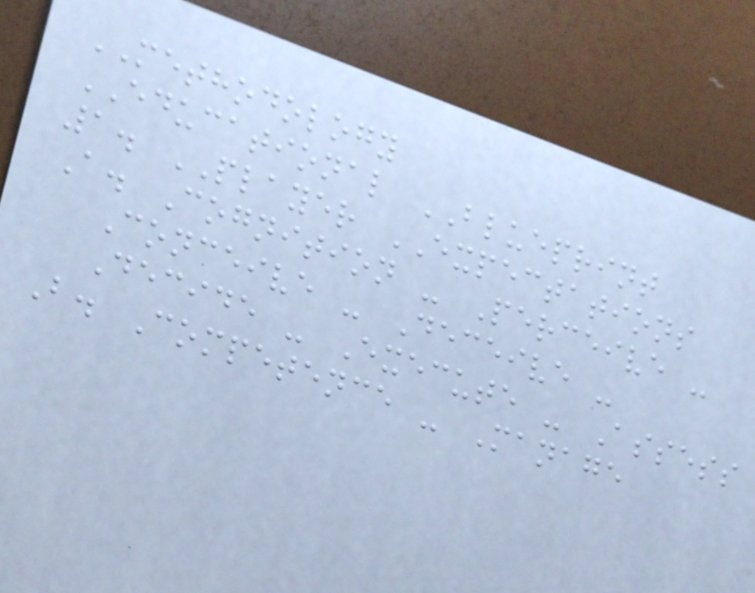METHODOLOGY
EDUCATIONAL BLUEPRINT
1. PLAYER EXPECTATIONS
A. Cognition - Perceive -
Conceive - Deceive -
Decide - Execute - Assess
B. Competence - Manage
